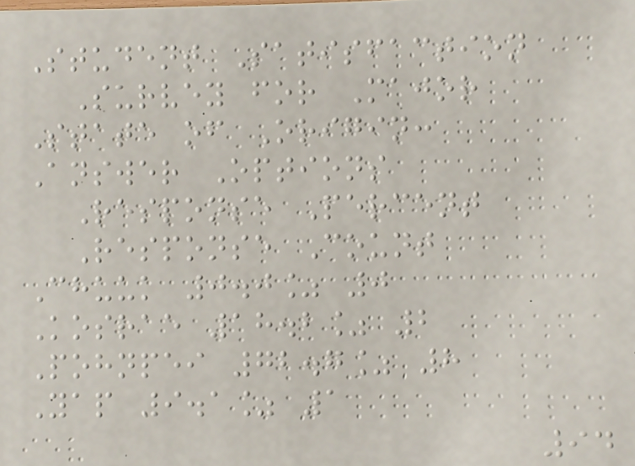Student Satisfaction
Survey for Major
State of Origin:
Answer Options
Response Percent
Response Count
Chuuk 0.0% 0
Kosrae 18.2% 2
Pohnpei 72.7% 8
Yap 9.1% 1
94
